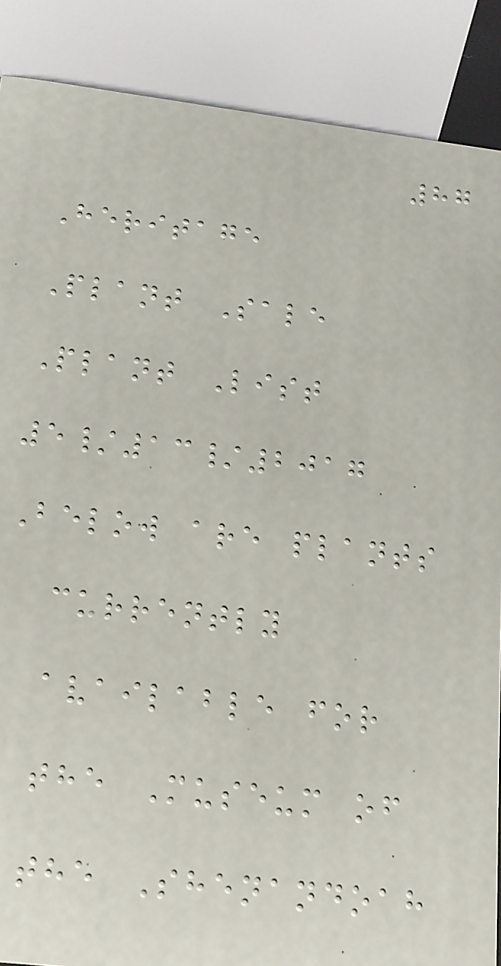87
Heritage
Plant Sale
Plant List
5/13/2017
Below are plants
currently
available for
the Museum of
the Shenandoah
